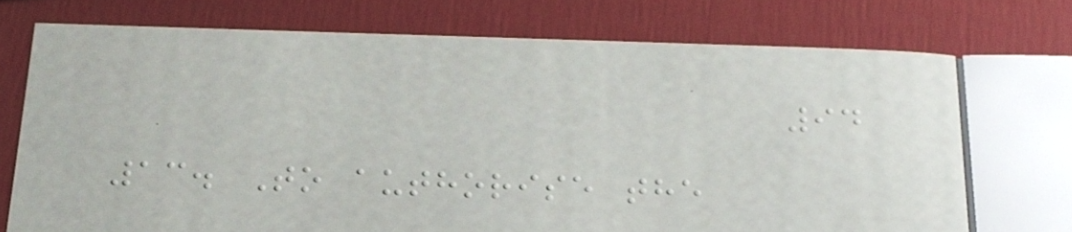94
13. To authorise the
